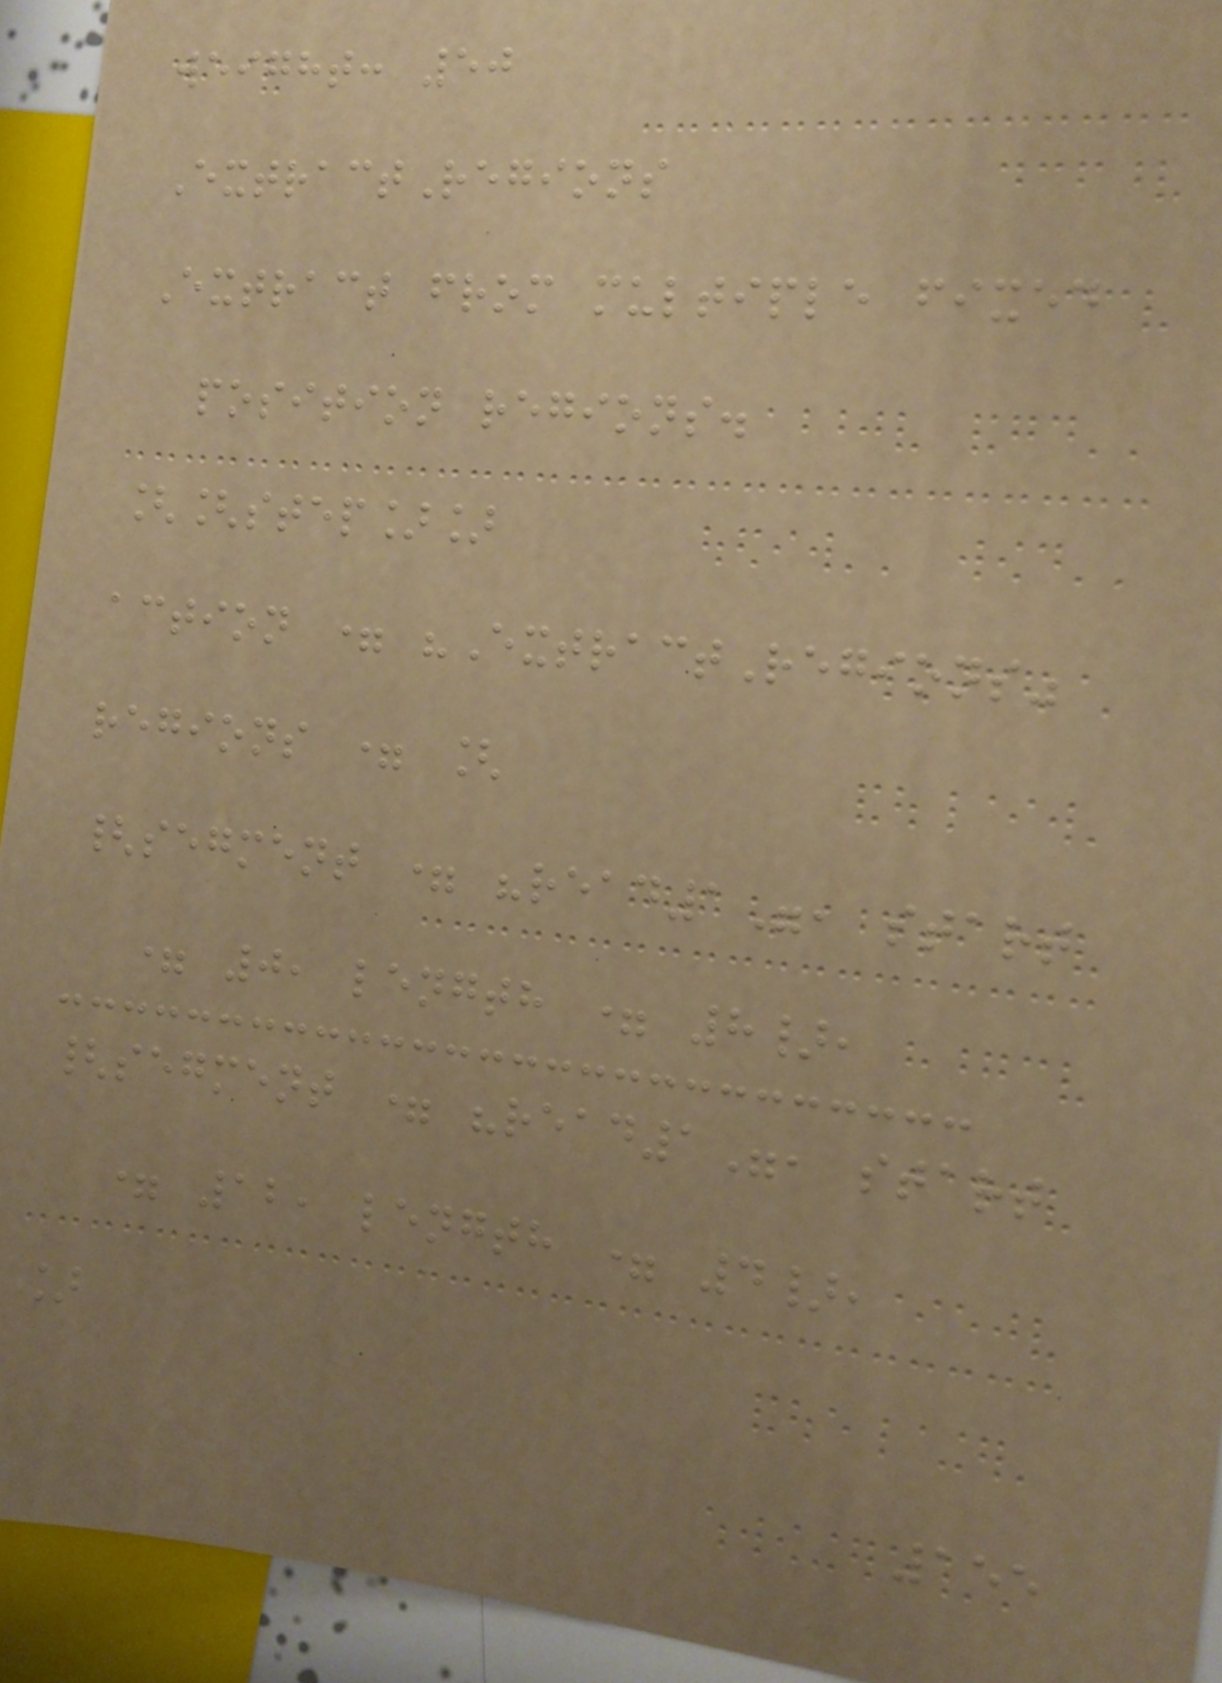weight: 50
ExtractRegions
Extract from multiple fixed
position regions.
[[step]]
action = "ExtractRegions"
regions = [
{segment = "read1", start
= 0, length = 8},
{segment = "read1", start
= 12, length = 4},
]
155
